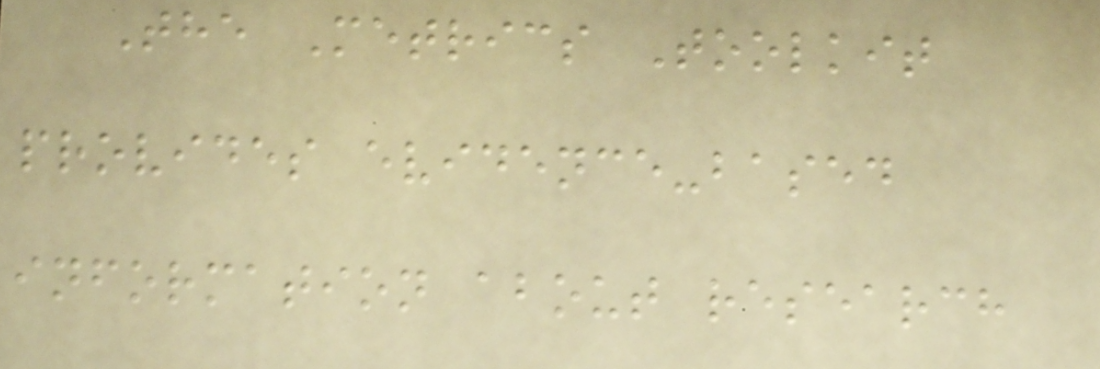The Metrics Toolkit
provides evidence-based
information about research
